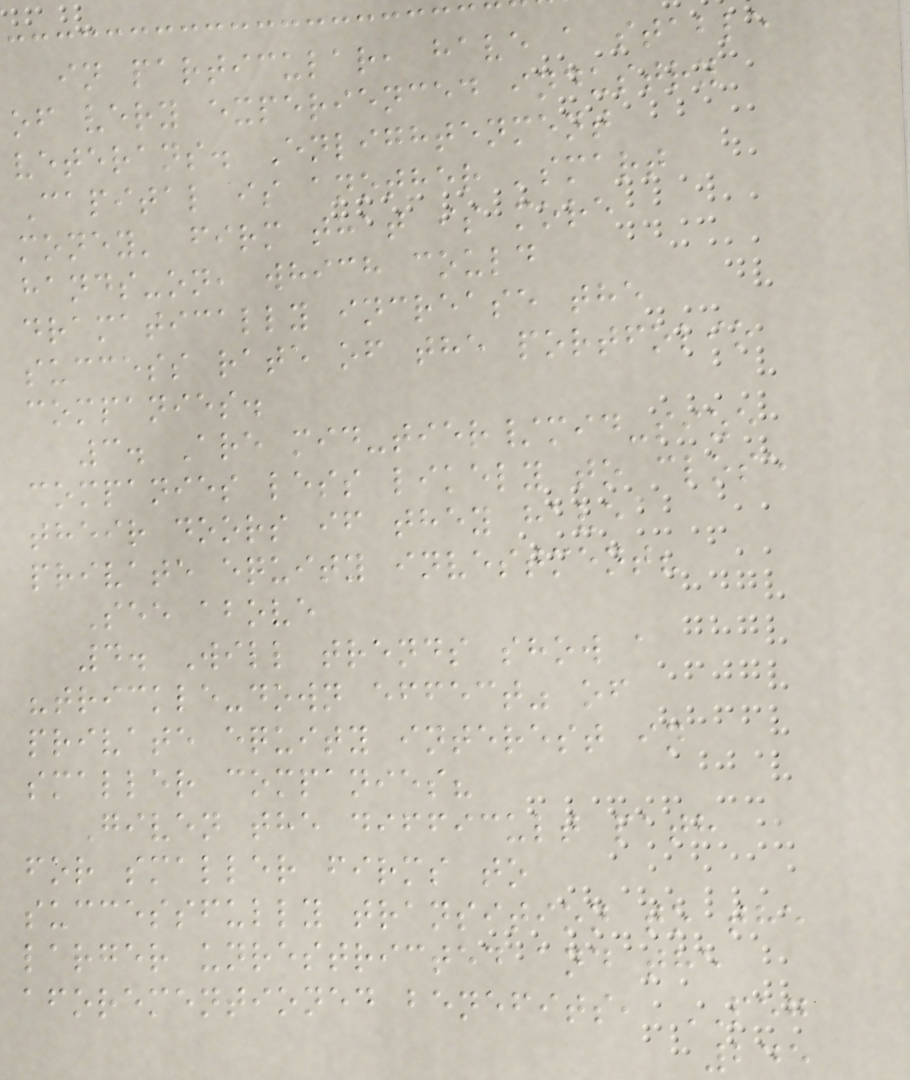in particular, have a stable
of very experienced industry
veterans. Enlightenment
Capital is another 'smart
money' firm that is more
hands-on, which could
dramatically increase the
success rate of the portfolio
companies.
3. Are mid-tier/mid-size
companies less likely to close
their doors if they have
private equity investment?
See above
4. Will trends show a
"trickle-down effect" of
private equity interest in
smaller companies?
Given the difficult path
for smaller firms to
successfully transition to the
larger unrestricted and the
aforementioned benefits, PEG
245
